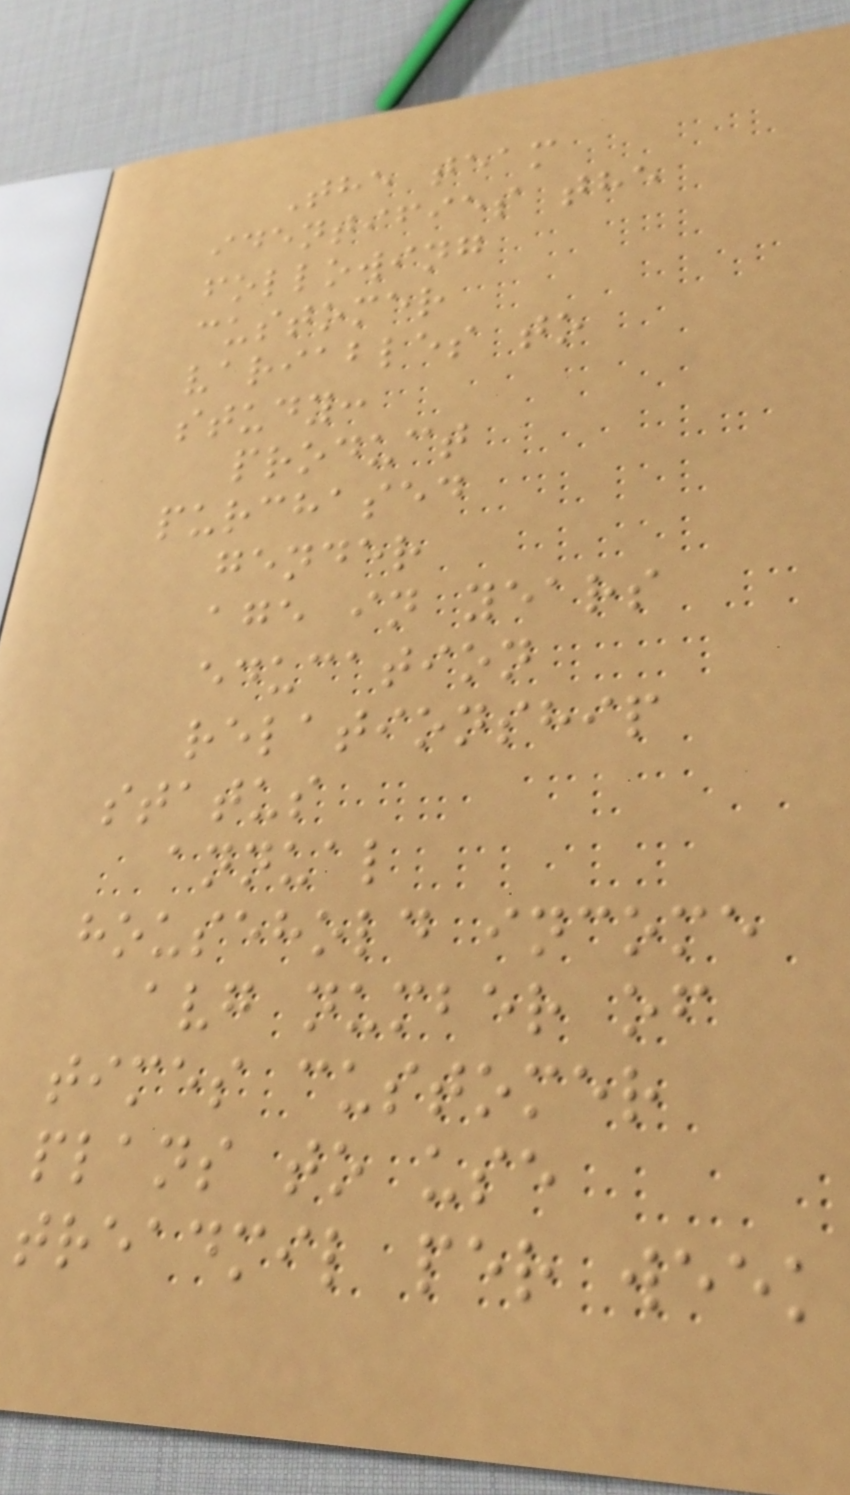The team
identifies the
following
customer
variables to
study:
product
purchased
gender
age in years
education
relationship
status
annual
household income
avg number of
times customer
plans to use
treadmil per week
